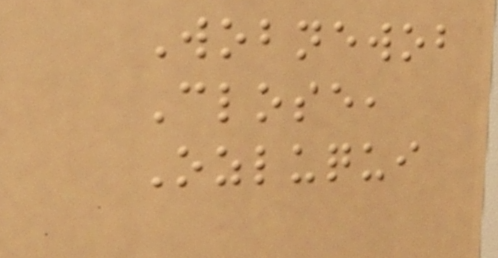Wobnewob
Close,
Ozluqui
